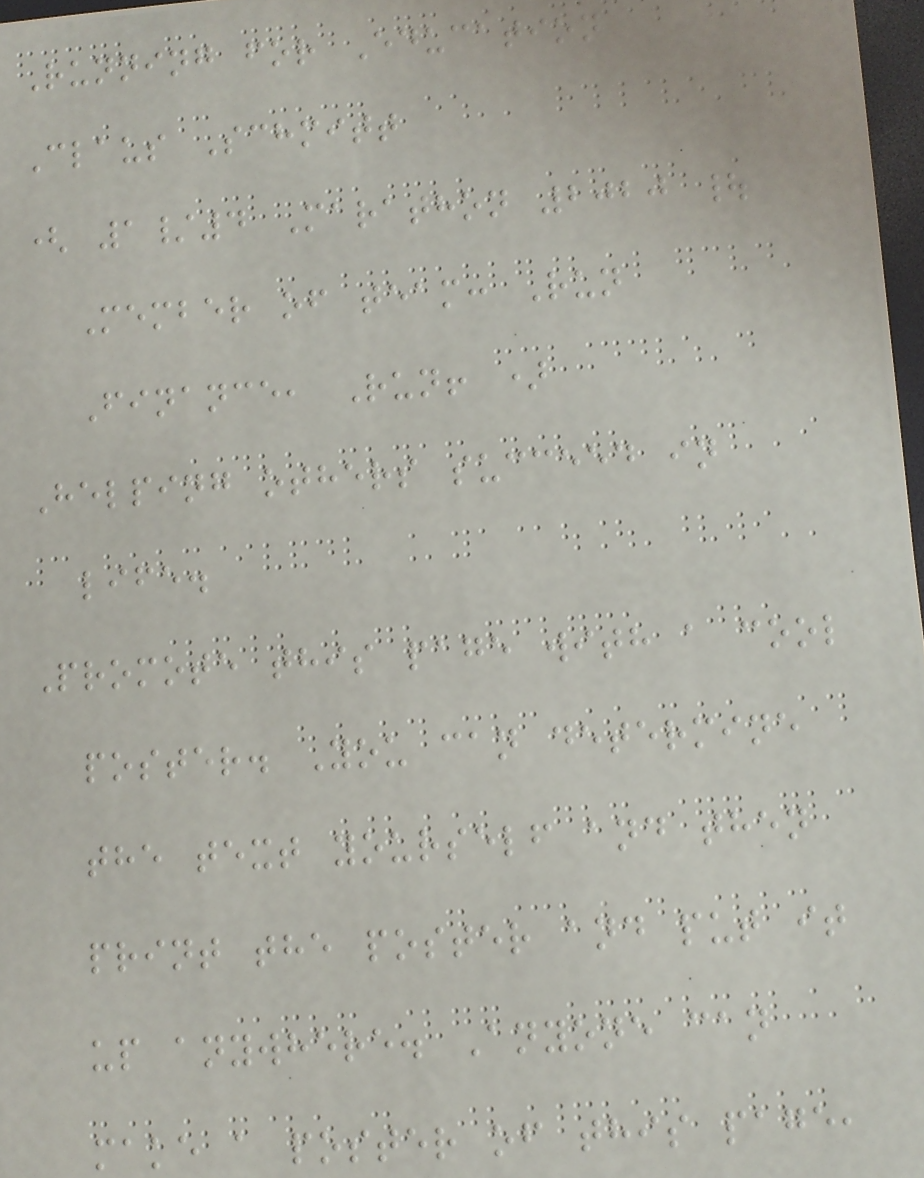Running for Education
Claus Schmitt
( 1/4 Marathon 2020 |
Member of team: Run
Finance, Run! )
Helping others succeed in
life.
Promote this page with a cool
poster. You can determine
the text yourself and then
print the poster and put it
up anywhere. Anyone can
make a poster of this page,
